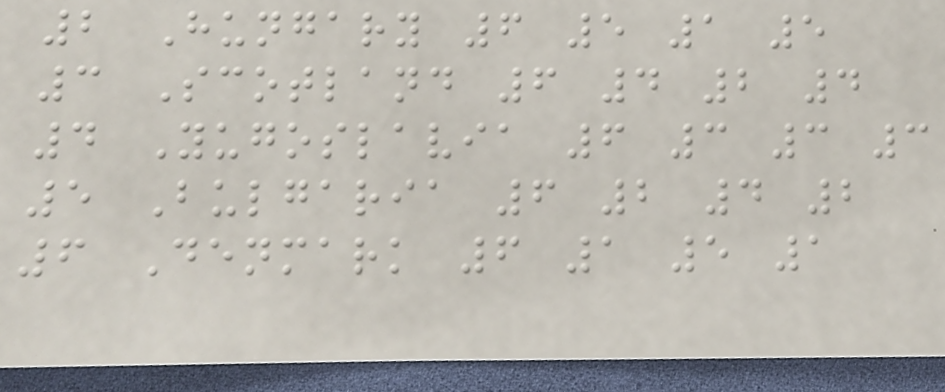2 Hungary 6 5 1 5
3 Scotland 6 4 2 4
4 Yugoslavia 6 3 3 3
5 Bulgaria 6 2 4 2
6 Denmark 6 1 5 1
